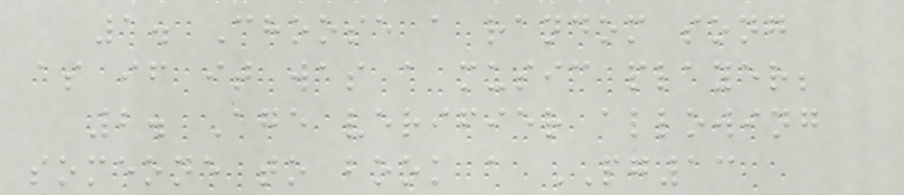1. Choose a random song
as if it was a music player;
2. Age verifier allowing
someone to book a PG13
